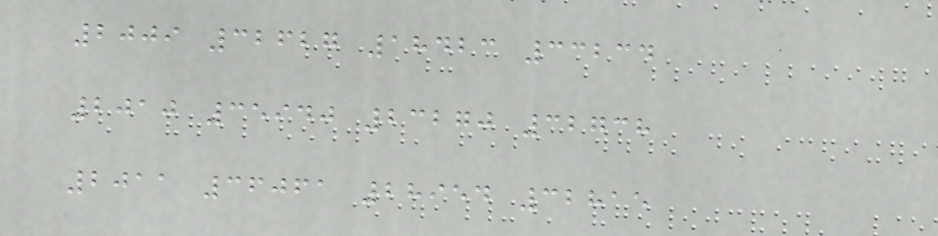2009 32627 18423 33234
2010 35940 23270 32738
2011 36061 28954 32815
